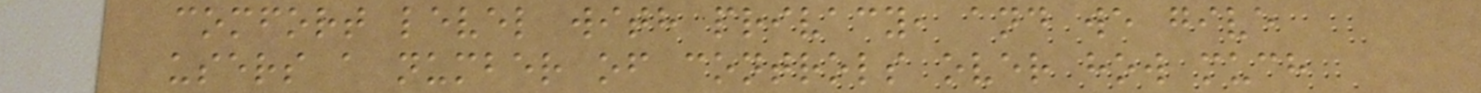comfort level with privacy, and we give
users a number of controls over how much
